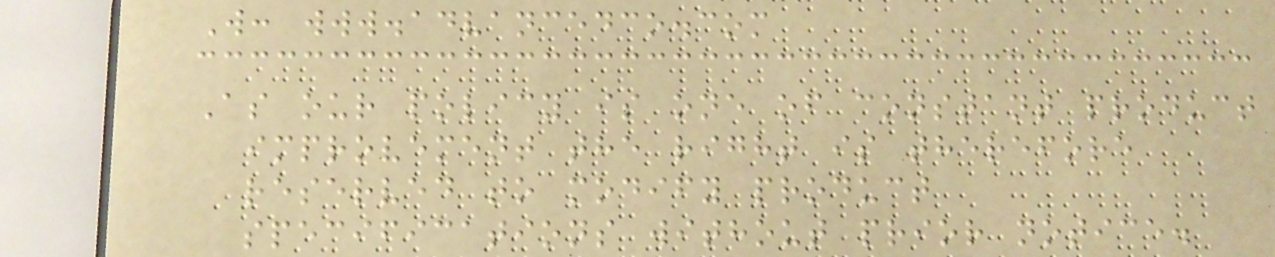W: www.advancedco.com
As our policy is one of constant product
improvement the right is therefore
reserved to modify product
specifications without prior notice.
